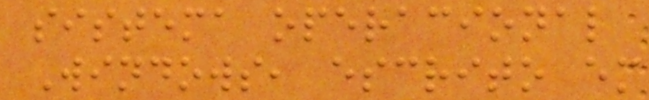sistema operacional
Windows, escrito em
